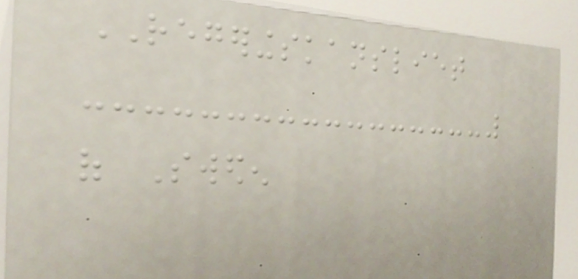REGERINGSKANSLIET
of Sweden
